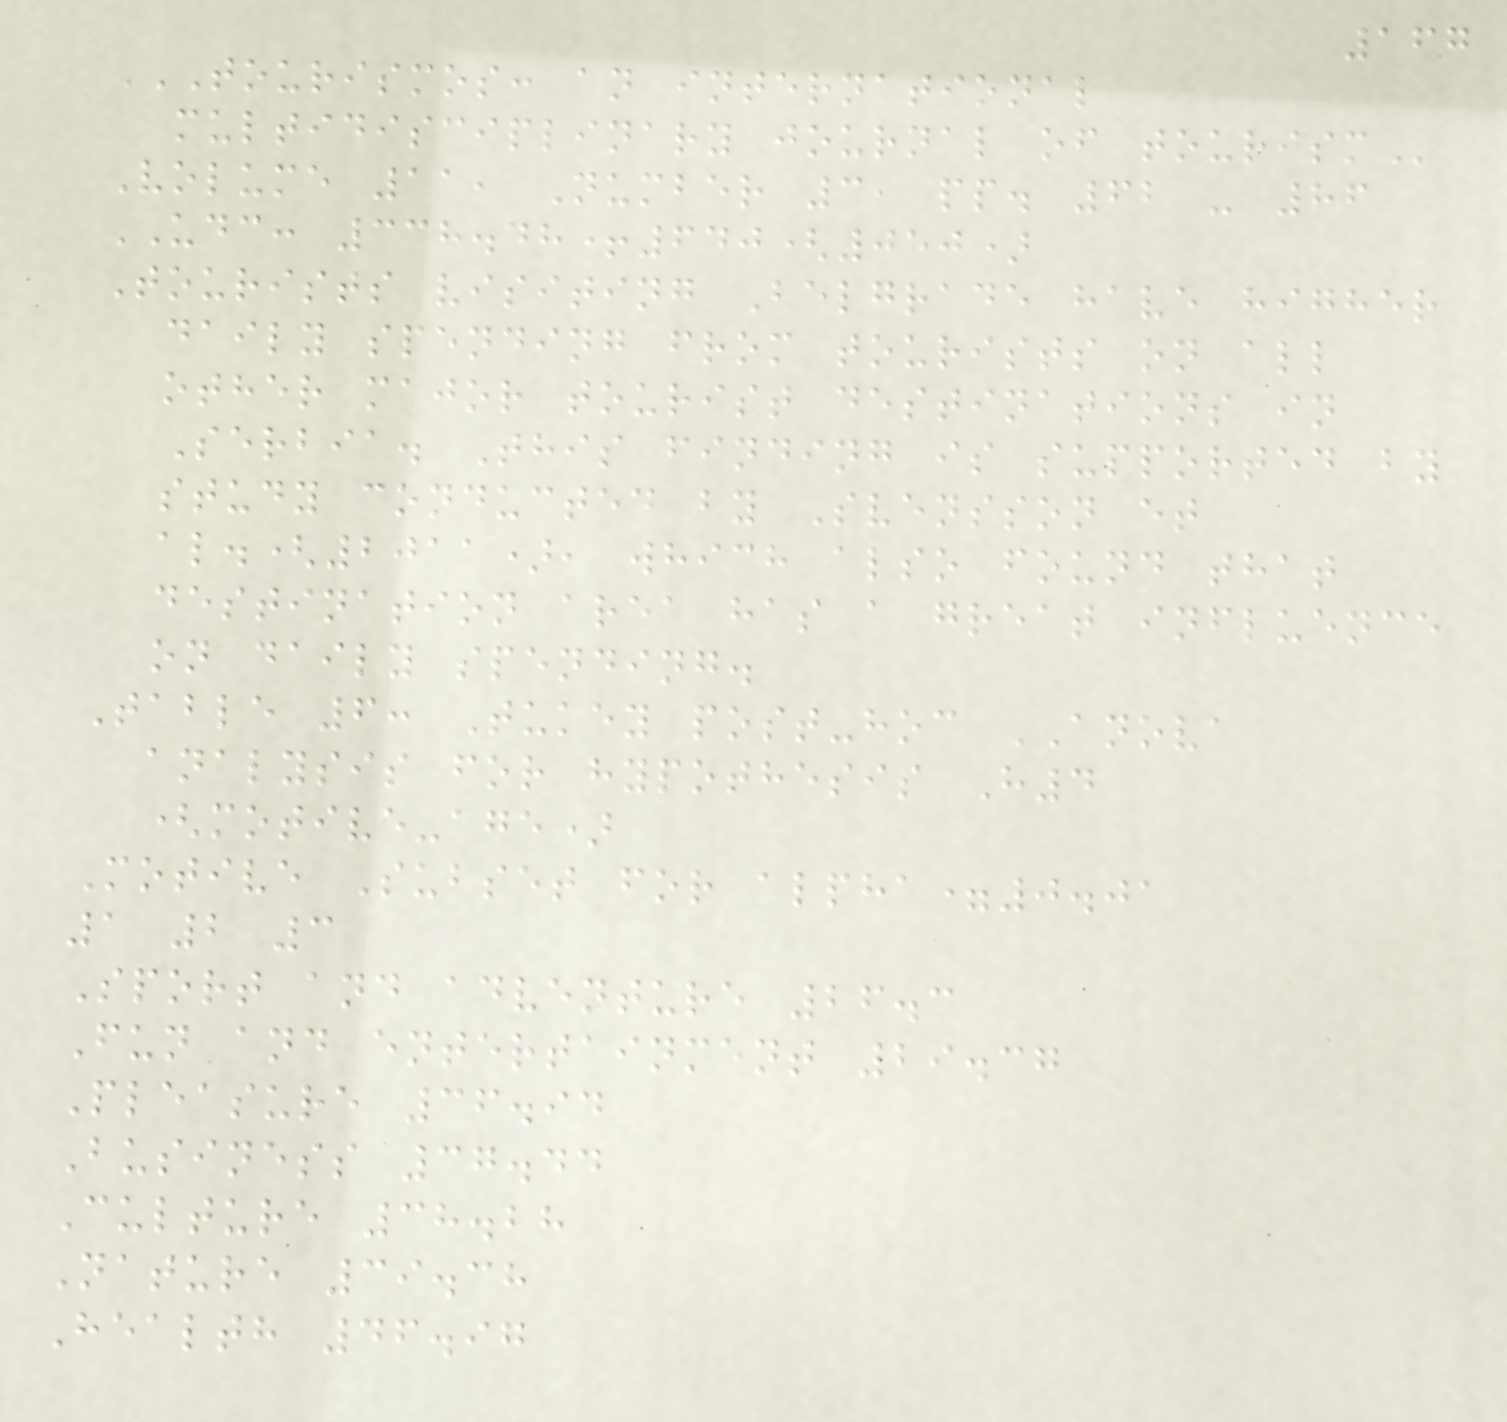167
TOURISMOS: AN INTERNATIONAL
MULTIDISCIPLINARY JOURNAL OF TOURISM
Volume 11, Number 3, pp. 62 - 86
UDC: 338.48+640(050)
Tourists visiting Belgrade have higher
daily spending from tourists on all
other major tourist destinations in
Serbia. This finding is supported by
study conducted by Svensson et
al.(2011), which also found that
destination area has a great influence
on daily spending.
Table 6: Tukey post-hoc ANOVA
analysis for hypothesis H4
(motive-age)
Motive Subset for alpha=0.01
1 2 3
Sport and adventure 26.3
Fun and entertainment 29.37
Pleasure 36.94
Business 37.44
Culture 38.28
Nature 39.38
Health 46.97
